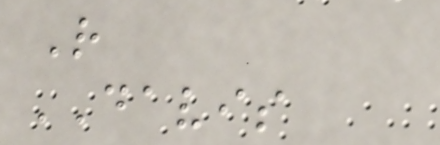R
DAVIS
